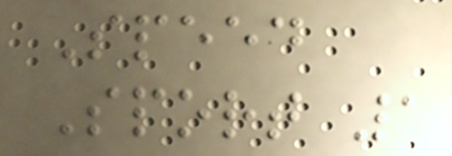Speed
Sport 1
